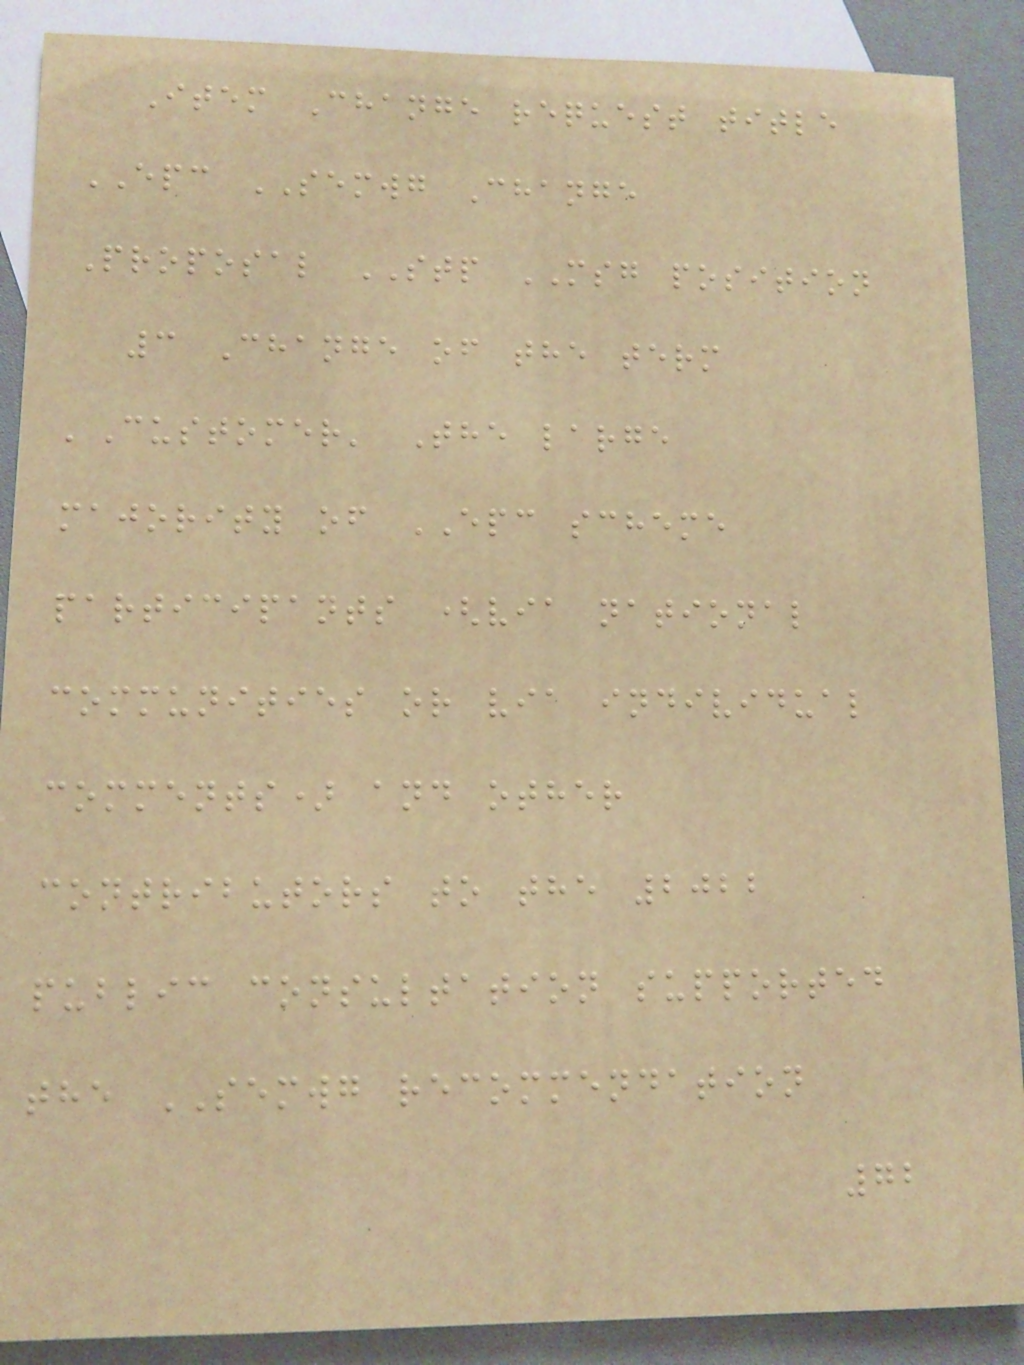Item Change request title
EPC SEMWG Change
Proposal STP MSG position
3 Change of the term
'Customer' The large
majority of EPC scheme
participants (via national
communities or via individual
comments) and other
contributors to the 2022
public consultation supported
the SEMWG recommendation
72
